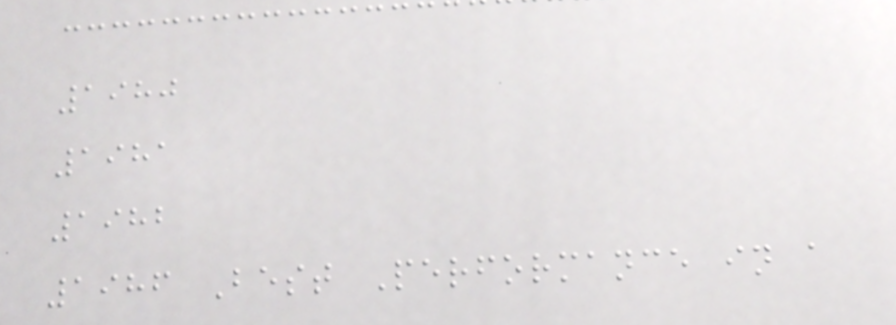1980
1981
1982
1986 Best Performance in a
